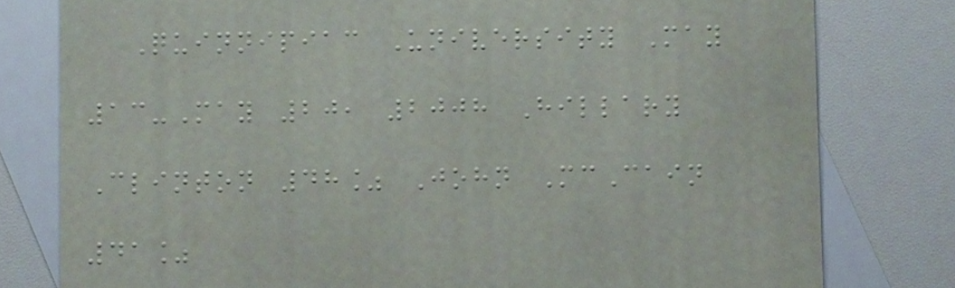Quinnipiac University May
13-May 20, 2008 Hillary
Clinton 48% John McCain
41%
